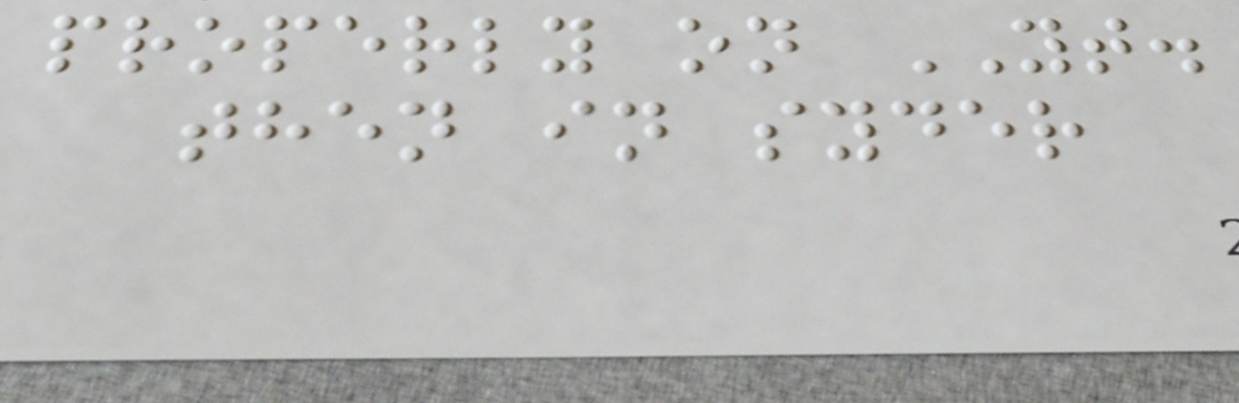properly on YT.
then in syder
